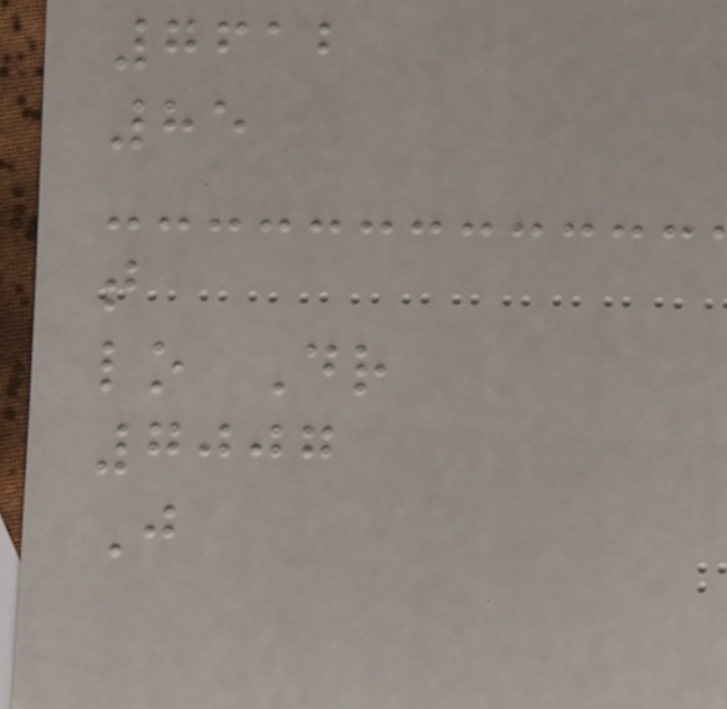7612
85
t
lo Dr
7007
J
